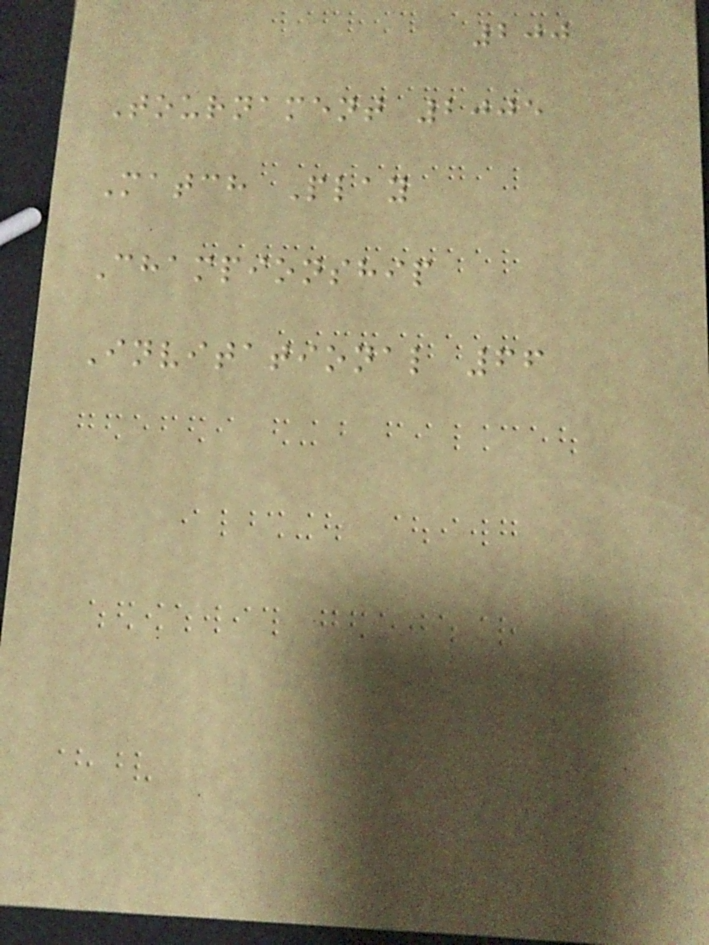200
Tournament 2005
Match Play
Championship
Invitational 66
